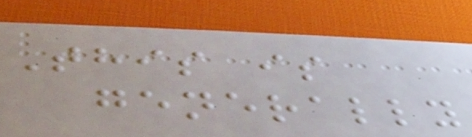This is
generally
